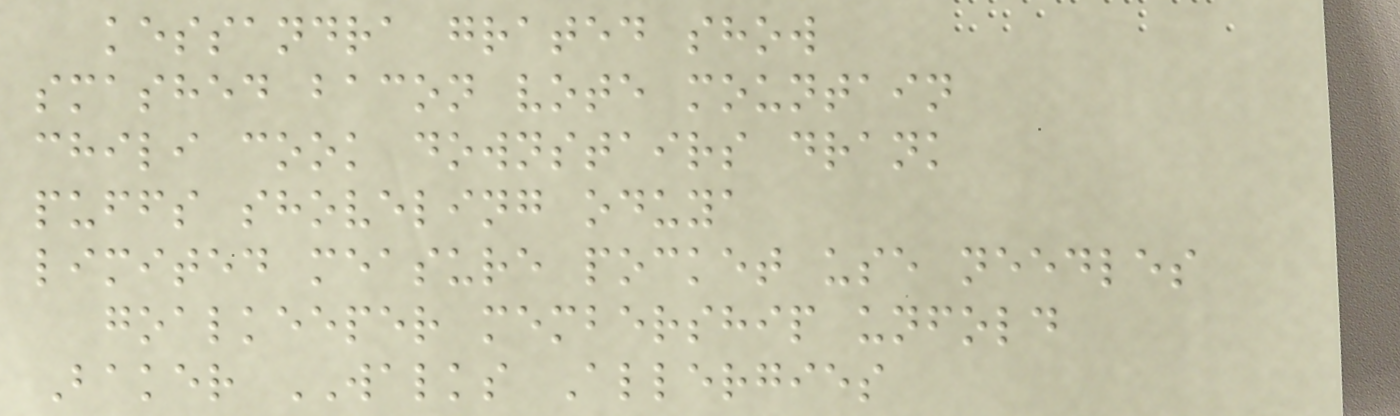kessandra grated show
smashed bacon vote mountain
chili cook downstairs drank
puffs shoveling oduya
limited measure pocket use needles
goalkeeper membership unfold
Baker WALKS Allergies
